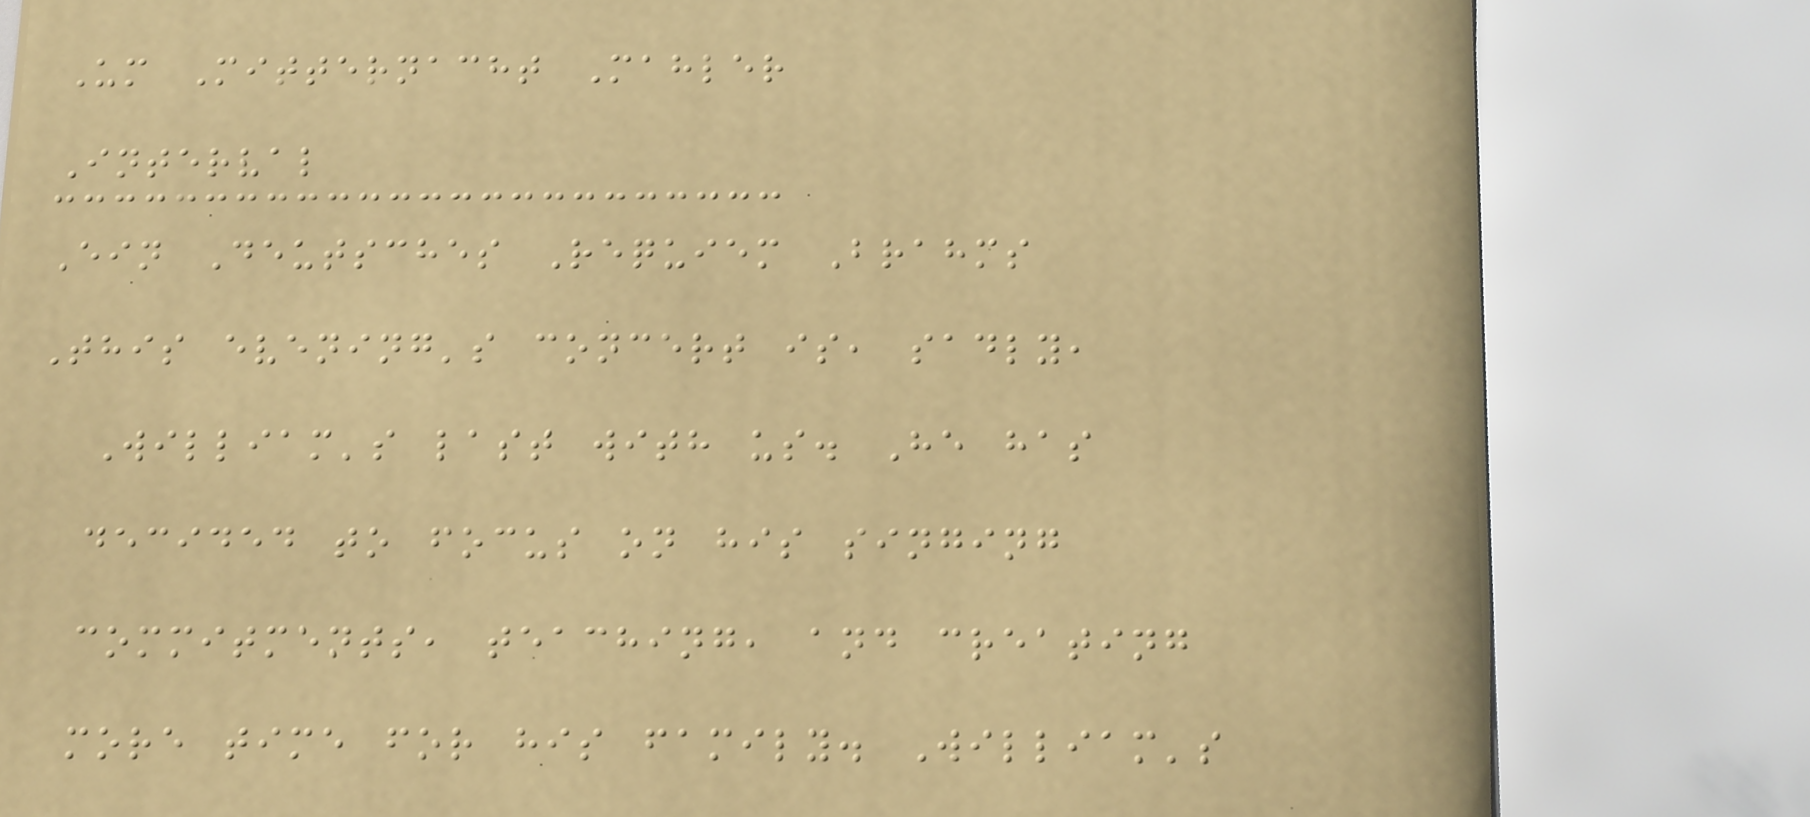Um Mitternacht Mahler
Interval
Ein Deutsches Requiem Brahms
This evening's concert is, sadly,
William's last with us. He has
decided to focus on his singing
commitments, teaching, and creating
more time for his family. William's
